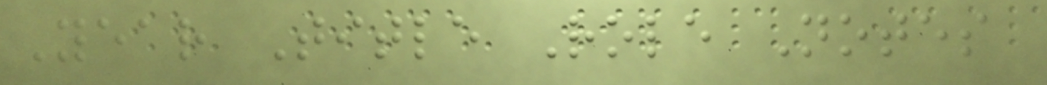Year Title Role Notes
